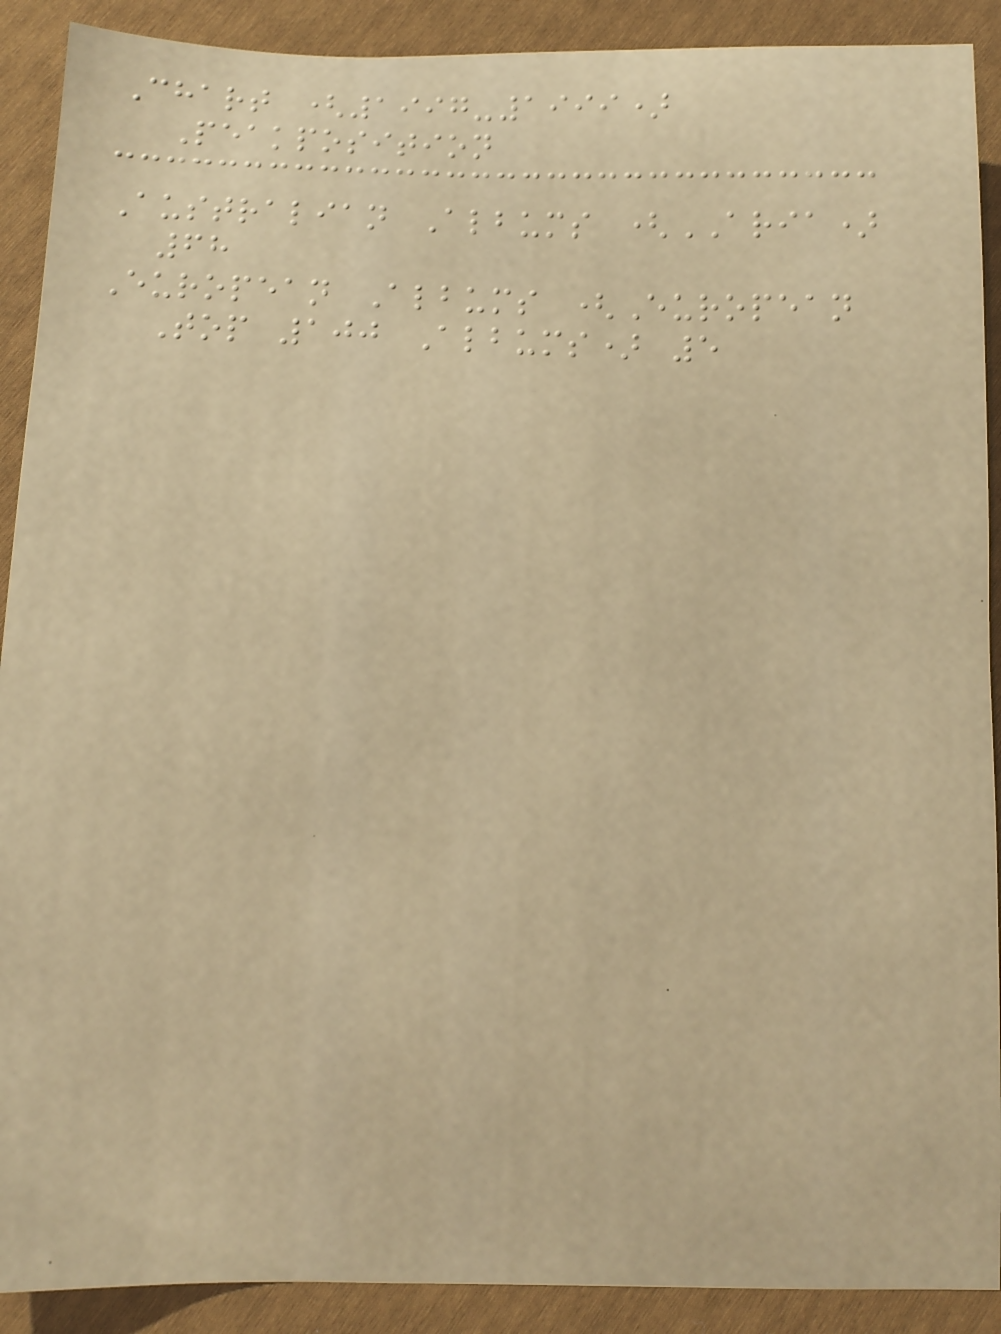Chart (1997-1999)
Peakposition
Australian Albums (ARIA)
68
European Albums (European
Top 100 Albums) 5
